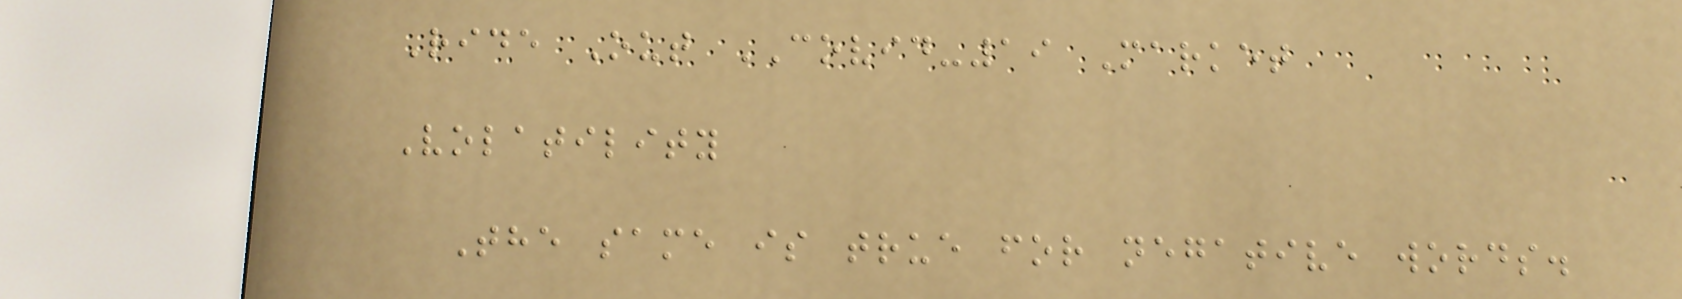Ride Out COVID-19 Market
Volatility
The same is true for negative words.
